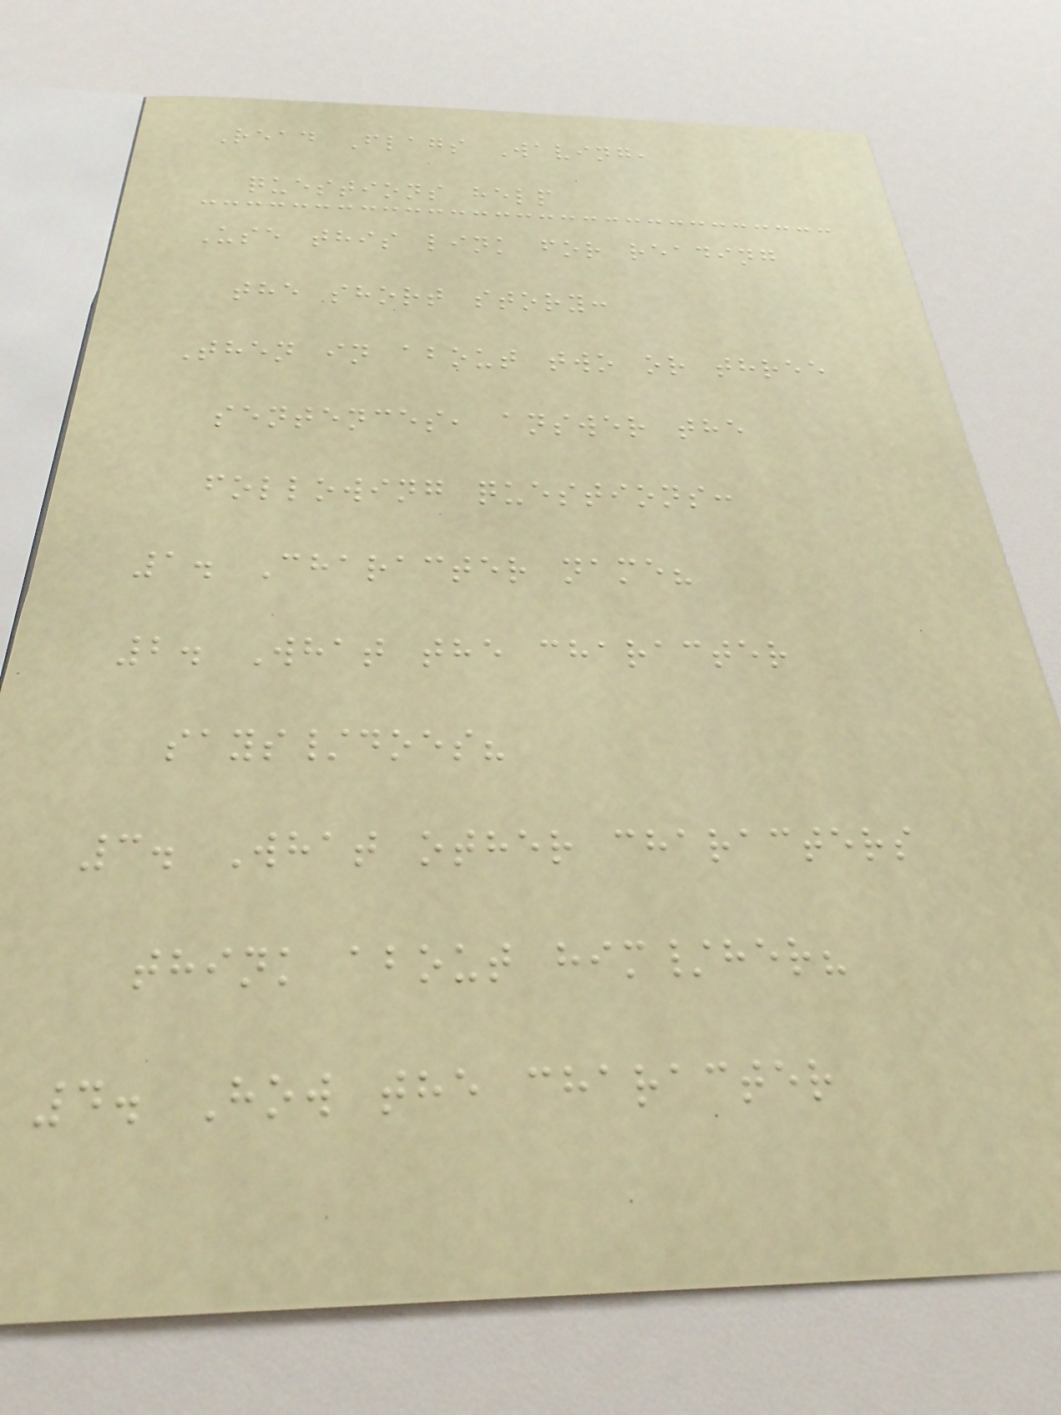Read Flags Waving,
questions help
Use this link for reading
the short story:
Then in about two or three
sentences, answer the
following questions:
1. Character name?
2. What the character
says/does?
3. What other characters
think about him/her?
4. How the character
